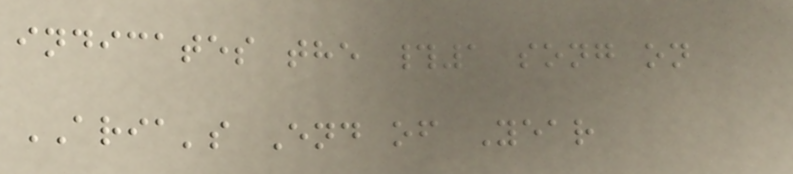indicates the #1 song on
ARIA's End of Year
